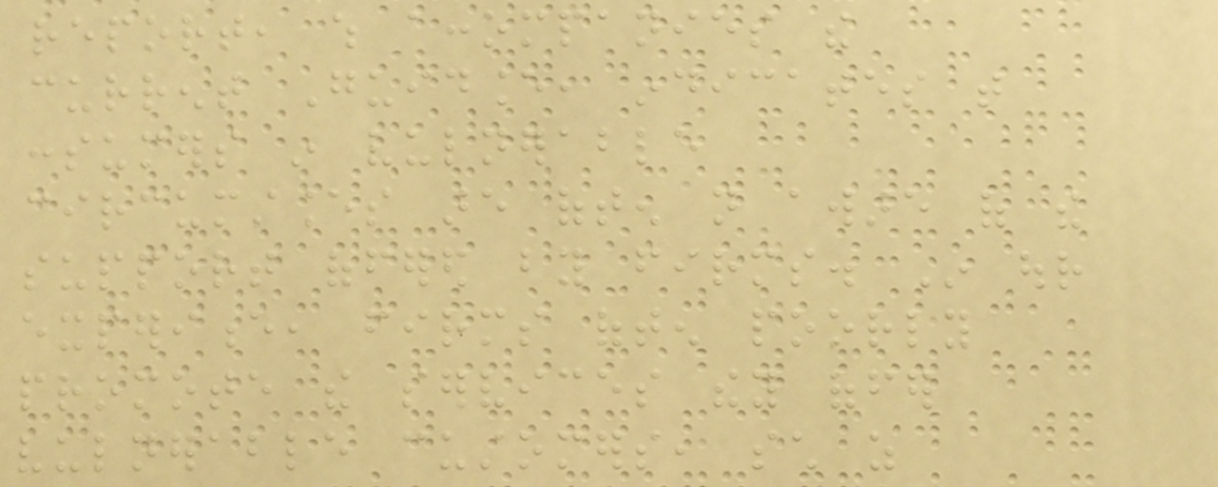report, which accompanies the
current Guidance, indicates that
consumers in vulnerable
circumstances are often not aware of the
support offered by firms. In our
experience, firms often poorly
promote the services they offer
vulnerable customers, such as
